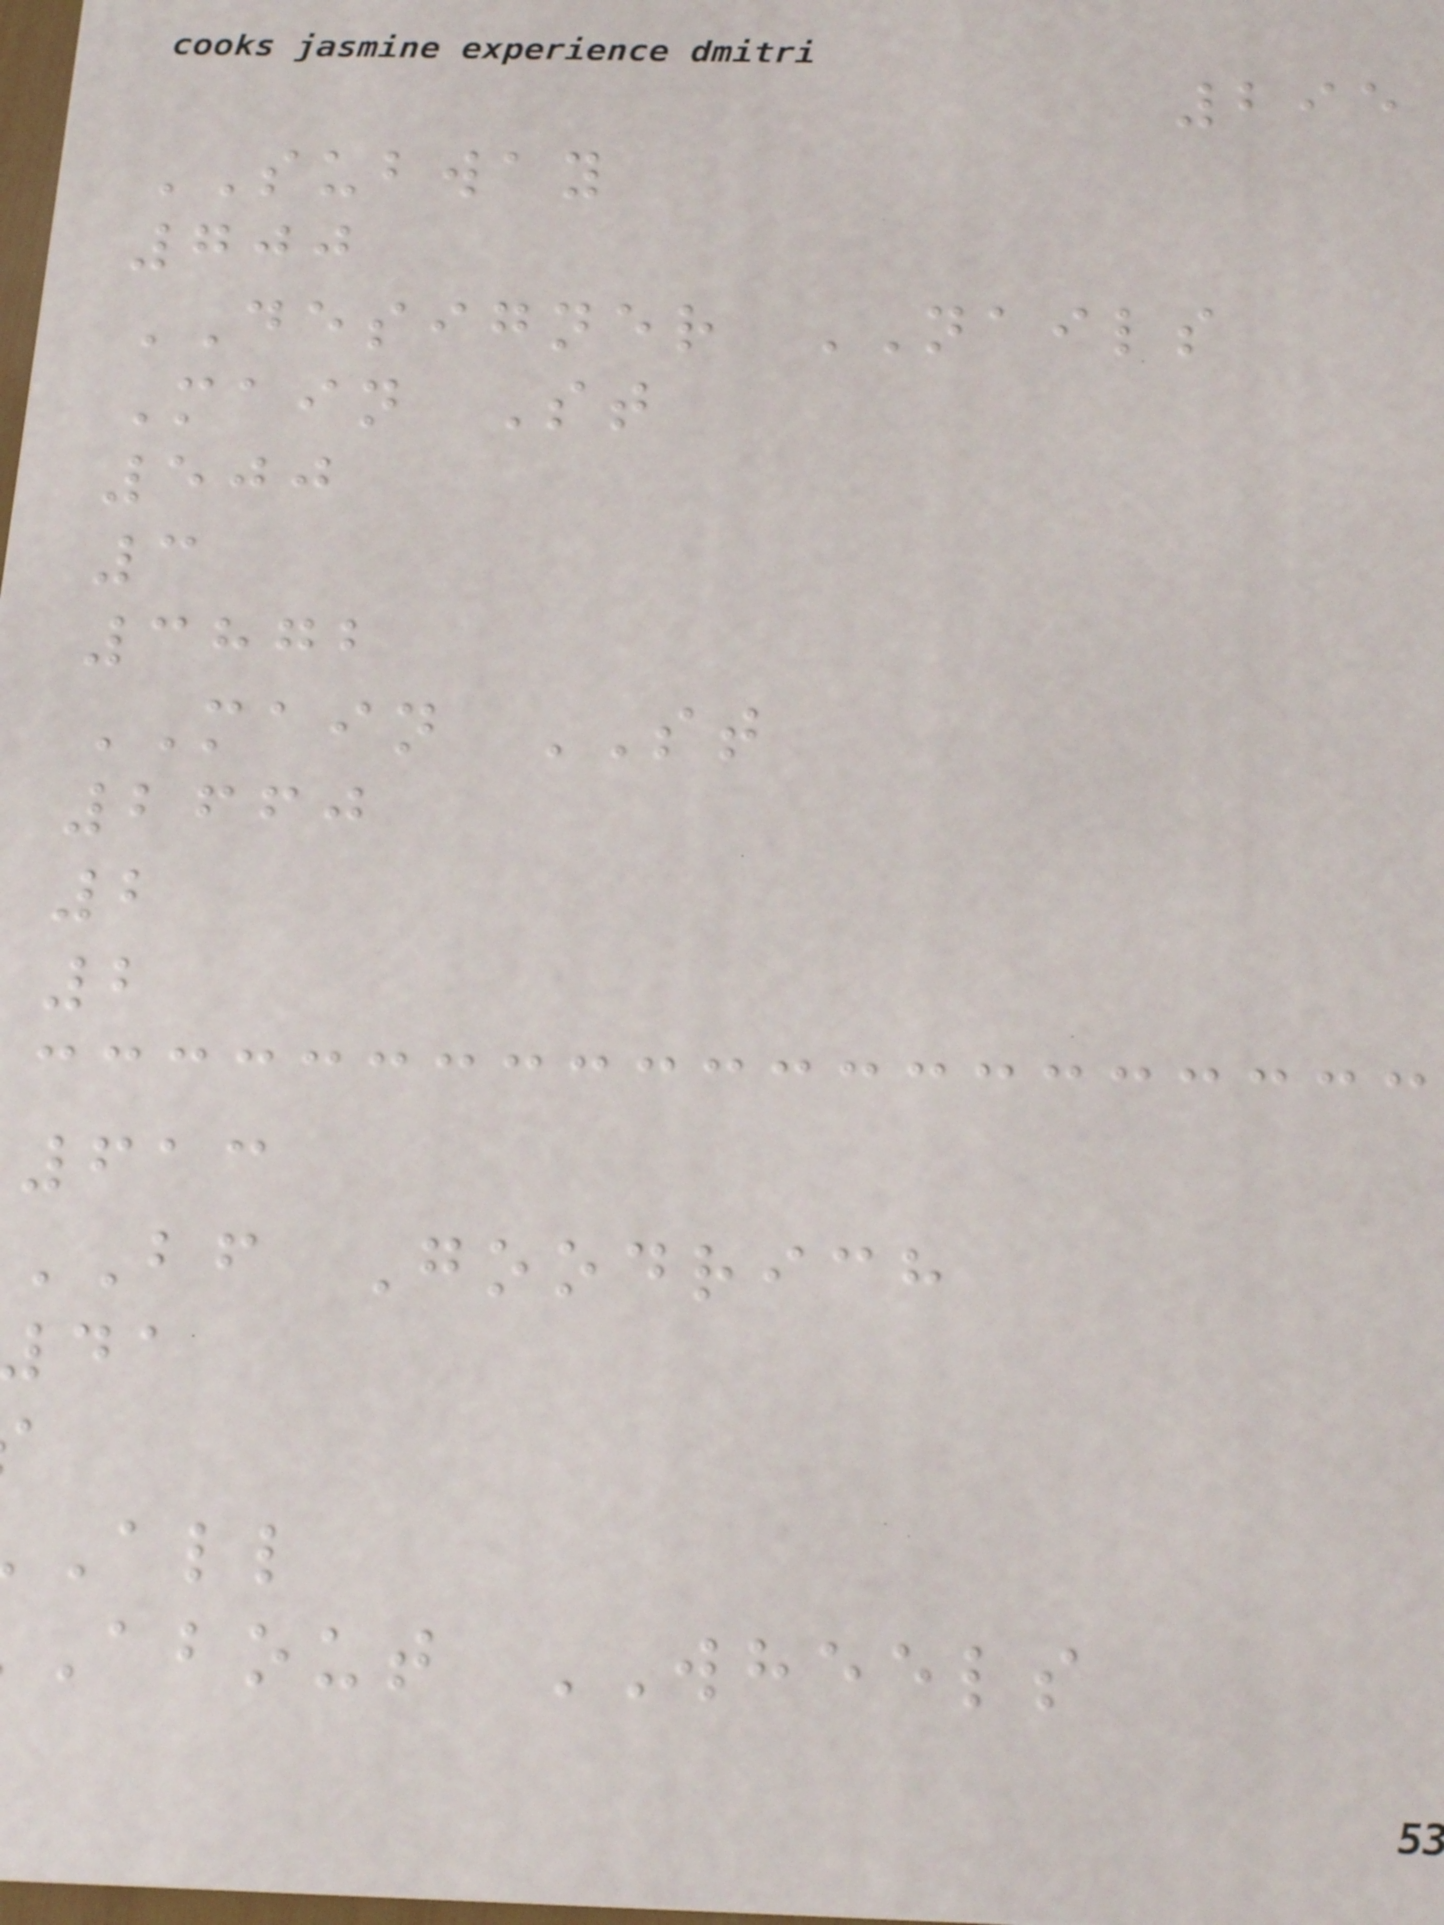295
SUBWAY
700
DESIGNER NAILS
Main St
500
3
3872
MAIN ST
2660
2
2
613
BF Goodrich
about WHEELS
